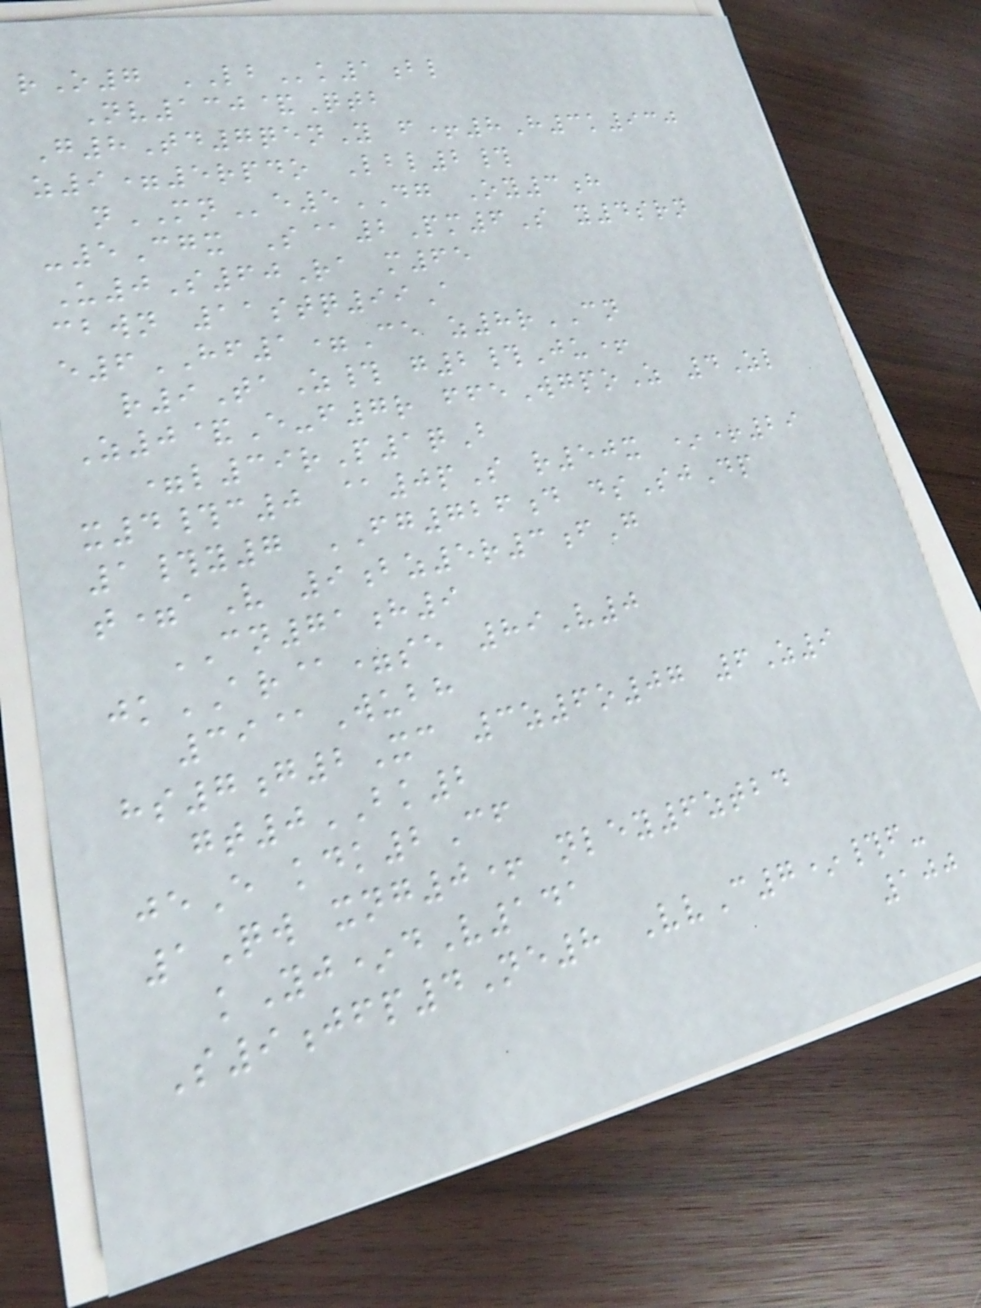rO7 LBk1bl
Nv130&Qtb
G8Td7qenY f+8H3k930
z9=5rpdo Lbl2#
nMNe5DG Oy3h
-5Cgx S@2Pm6S y4srn
U0S60Ra m65
cbwn 11stq99A
e6HF1=Ce z8rCN
r9TaZ# g2#Ju+
Z0&E-f7r ffeWgpoZ 4Zl
=l39rP1qB
x4#c0 @0pS r50x *+29
1#y7 FG726d dsSjDp
t=aV 9bz5r3fG
CN71h9
jkAR@=se 89V0
39@Wubh
hs7g2Xc 3z6o07 6Z9
gt0BK2
jeE kdk2Cf
1Qw xng0+ nley6ztbd
kYj*dV141
S9jfp4Ne8 VvC7*#f-
100
